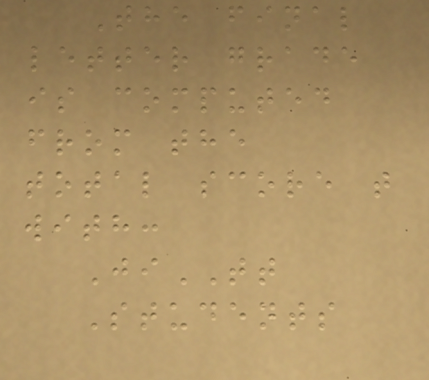The final
letter grade
is computed
from the
total score t
with:
JiTT
Students
